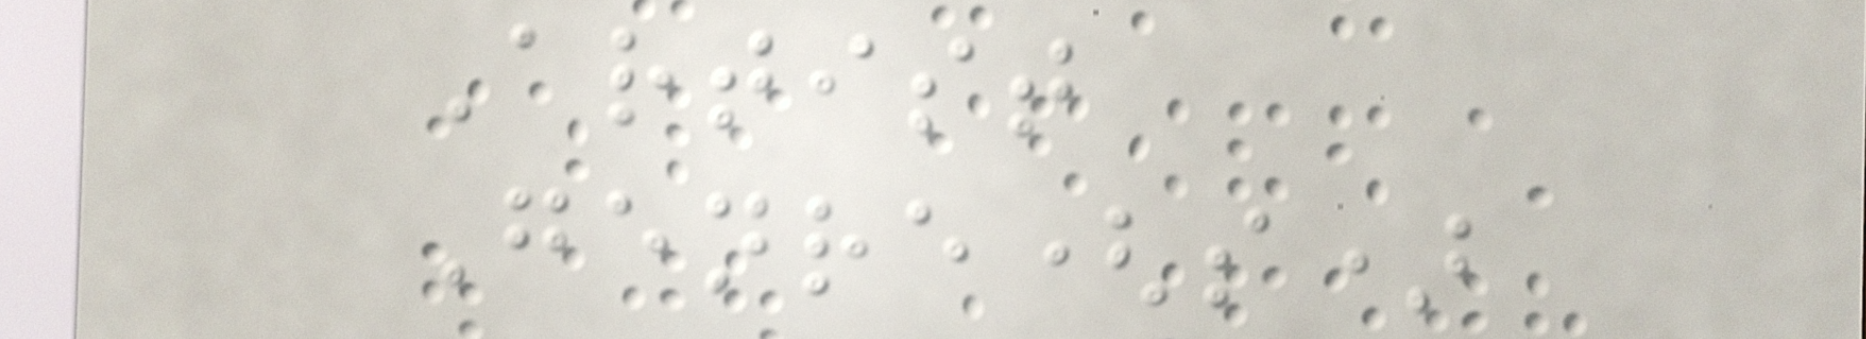Artist
Genre(s)
